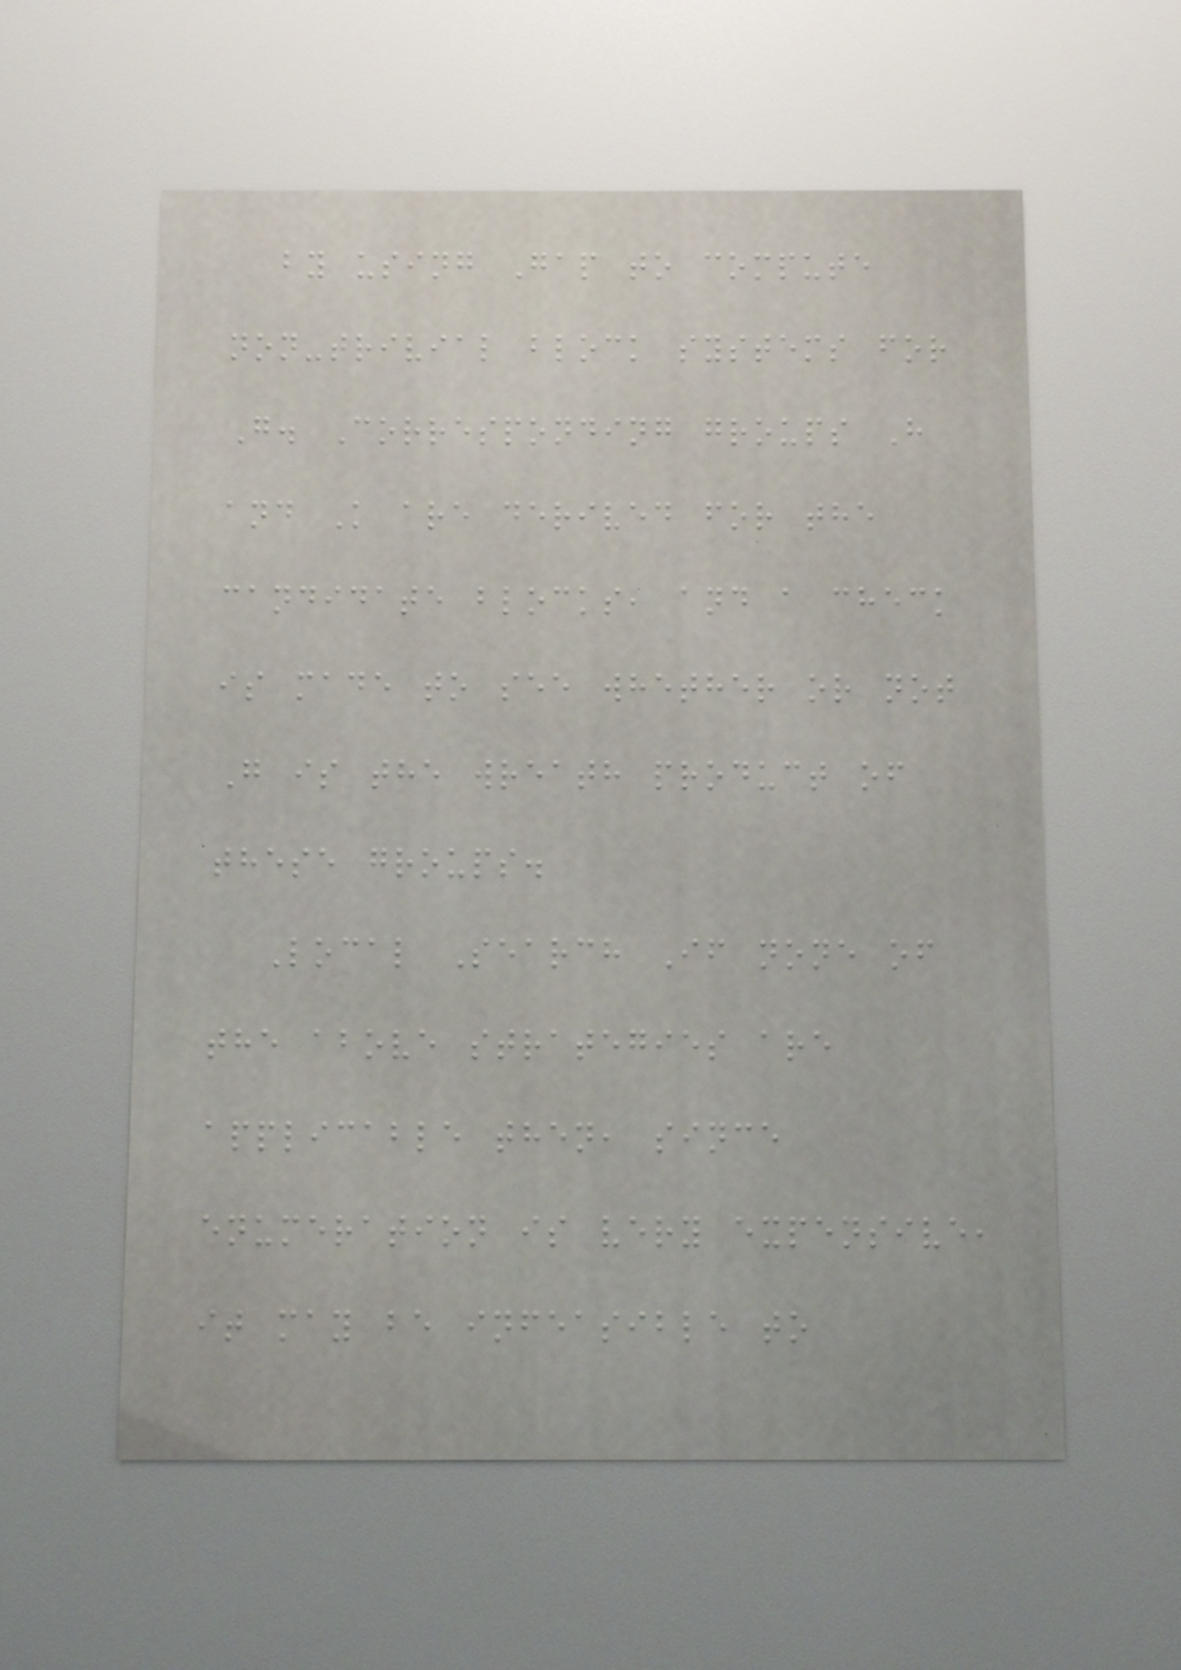by using Gap to compute
non-trivial block systems for
G. Corresponding groups H
and K are derived for the
candidate blocks, and a check
is made to see whether or not
G is the wreath product of
these groups.
Local Search If none of
the above strategies are
applicable then, since
enumeration is very expensive,
it may be infeasible to
